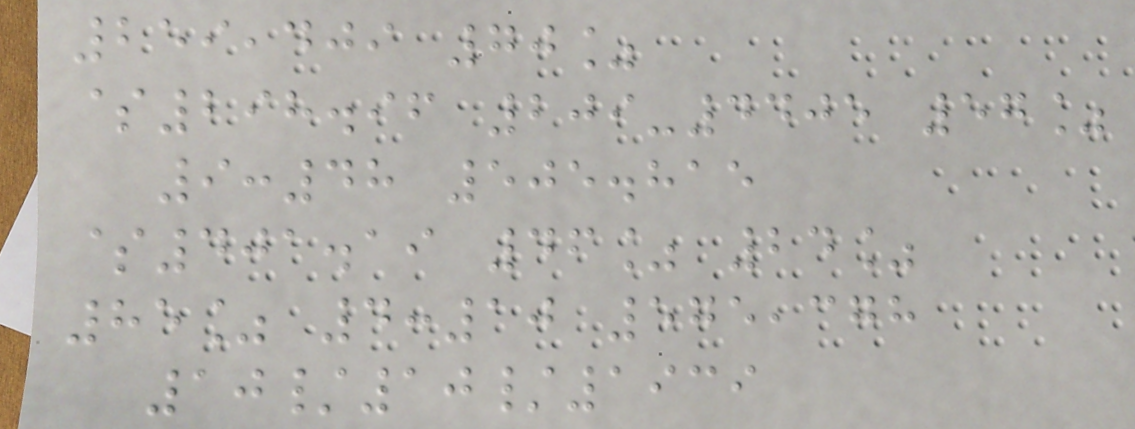259,409 70%
$298.96 209-4405 57%
9:48 505.815
$401.19 46% 24%
85% 4:10 575,378
10/10/1939
